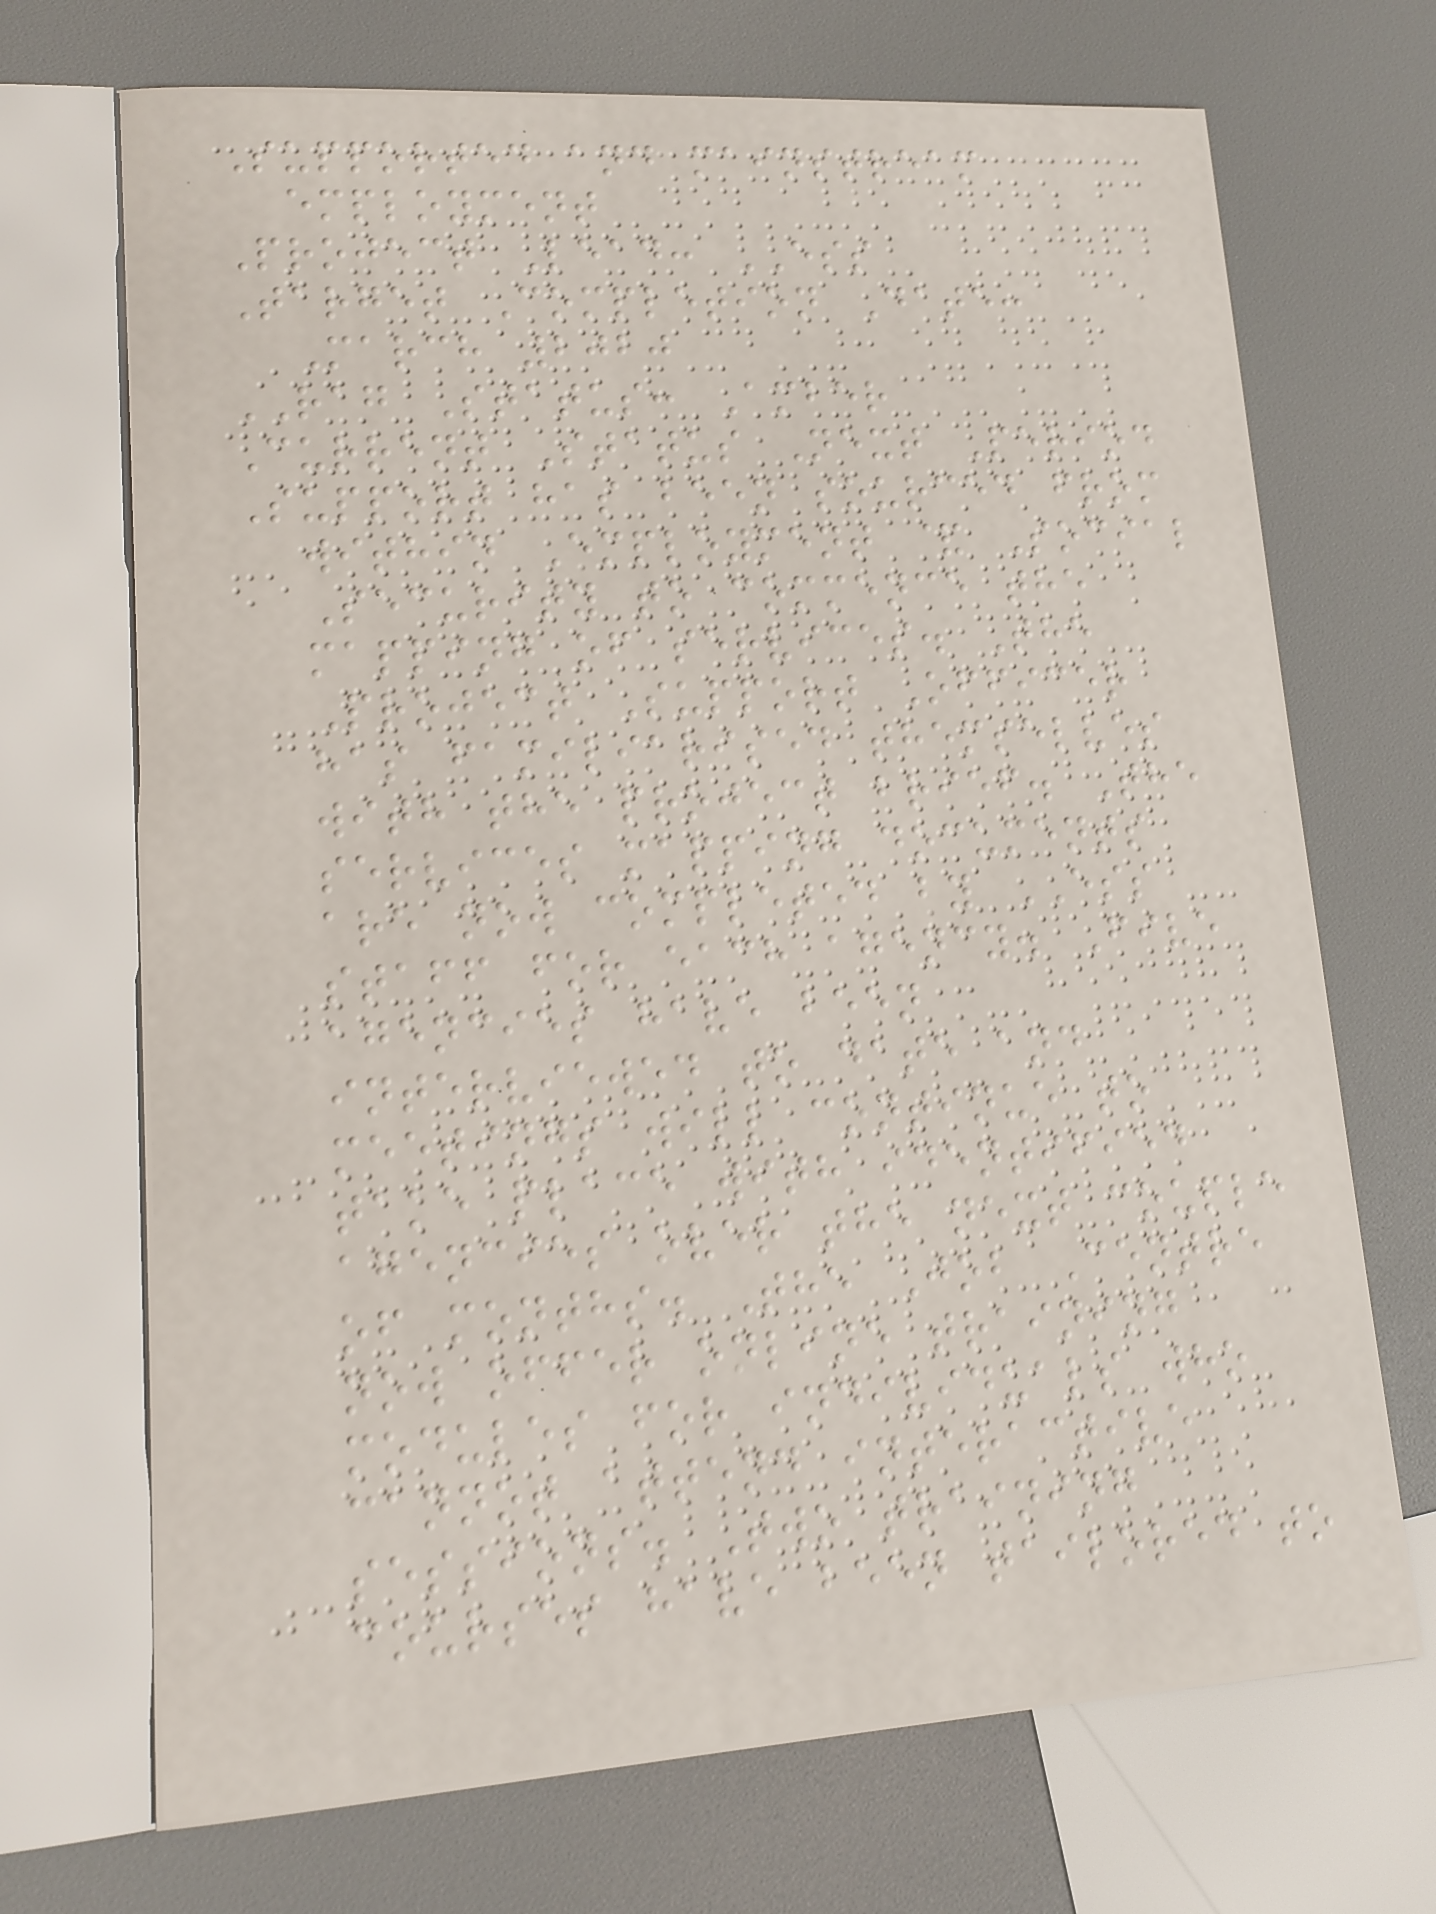Supported and mainstream
employment
Project Lead: ESS
Target Completion Date:
March 2020
RAG Status: Amber
Current Status Next Period
Support has been sourced from
within Employment & Social
Security to commence the
mapping of services. The
Project Support Officer
has familiarised themselves
with the project brief. The
services mapping documents
are now completed by ESS
staff for each agency. Five
agencies have been
interviewed to date and
meetings will continue to
take place with identified
agencies over the next couple
of months. The Job Centre
now offer online training
modules for individuals who
cannot attend interactive
sessions. Two training
courses have been tailored to
